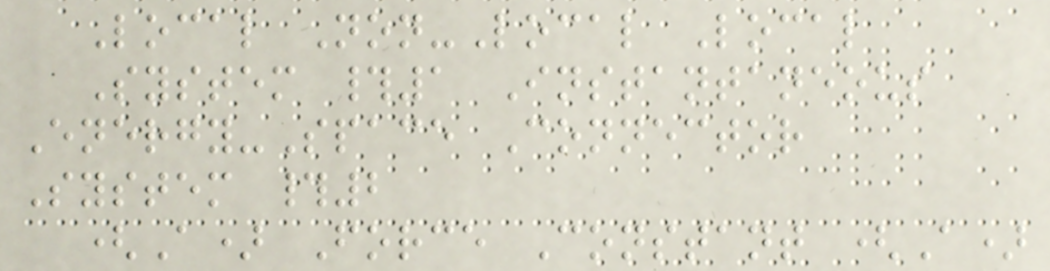Local Non-Local Local
System #1 Instantaneous
Energy-Space Connector
System #2
(A) Force Constant (A)
